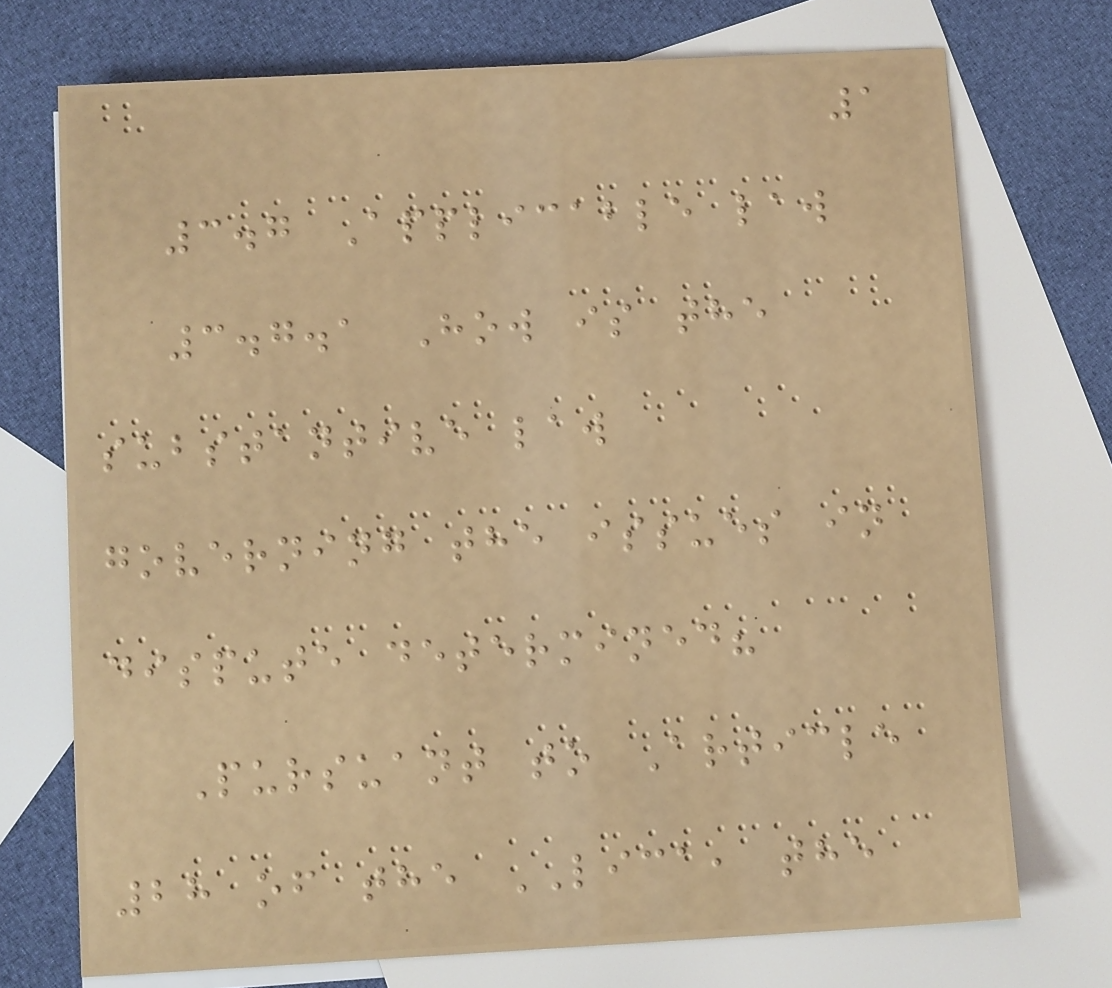1
3.7 Applicable law
3.7.1 How is the
substantive law
governing the issues in
dispute determined?
Pursuant to Article
28 of the LICA, the
